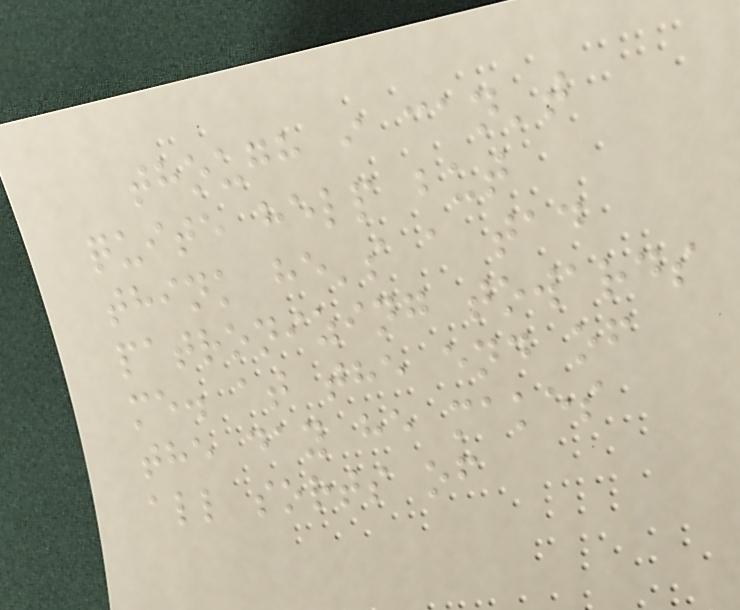though i can't
quite help but
think he's a tad
patronizing towards
me. at the end of
the day he makes
all sorts of
